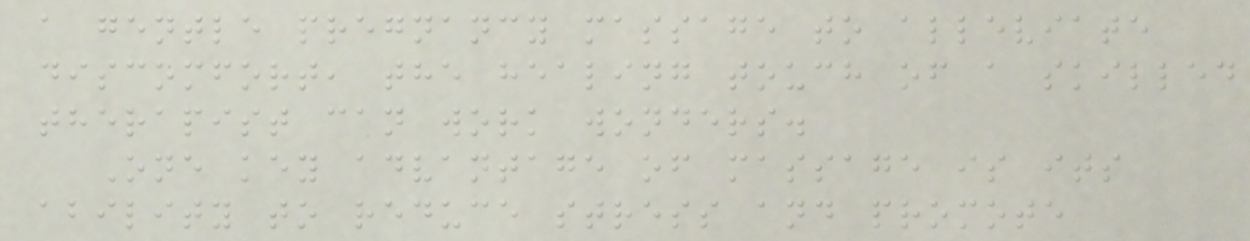a gentle pregnancy massage to alleviate
discomfort, the healing touch of a skilled
therapist can work wonders.
One key advantage of massage is its
ability to reduce stress and promote
